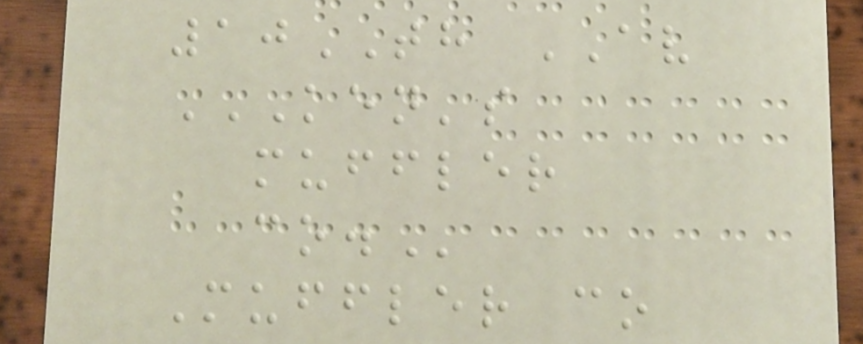10TH AV
KEN'S
MUFFLER
CO.
Muffler co
